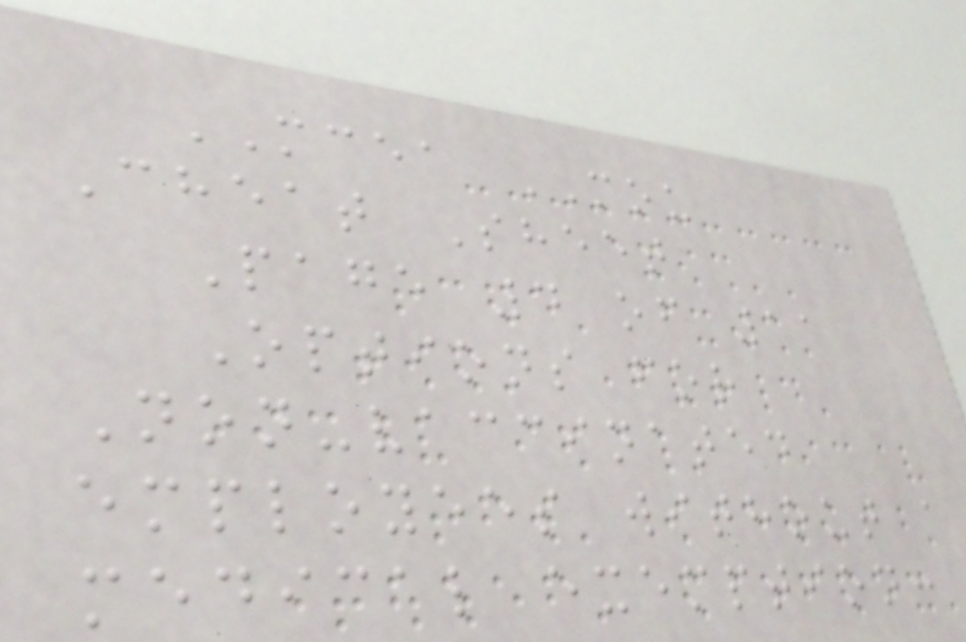MCEA MOU
Cheat Sheet
Page 4 of 11
Options for
Non-vaccinated
employees without a
medical exemption:
